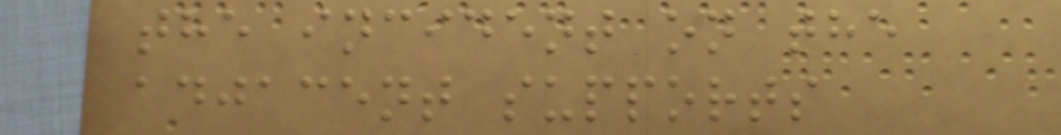the incident on the
adjacent supports
